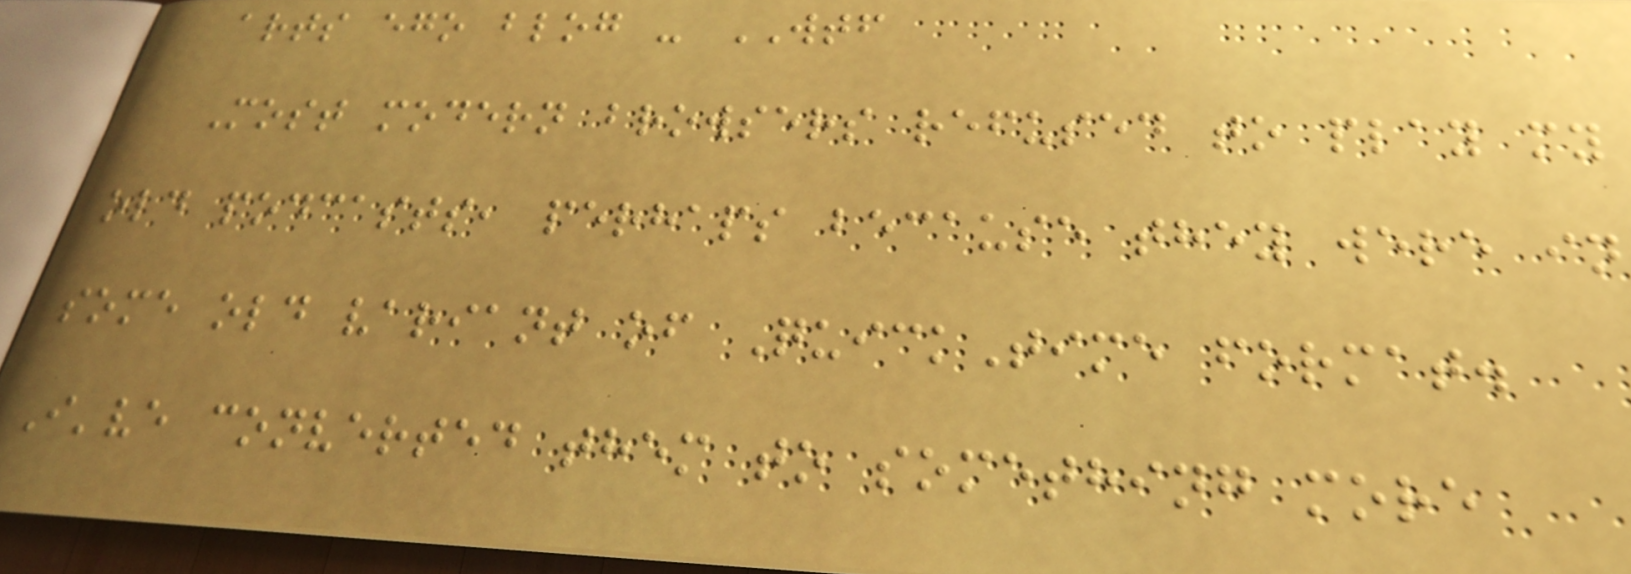arts ego blog - WTF
Most modern browsers refused to play my
old podcasts, perhaps because they were in
some old variant of QuickTime format.
I've converted them to something more
